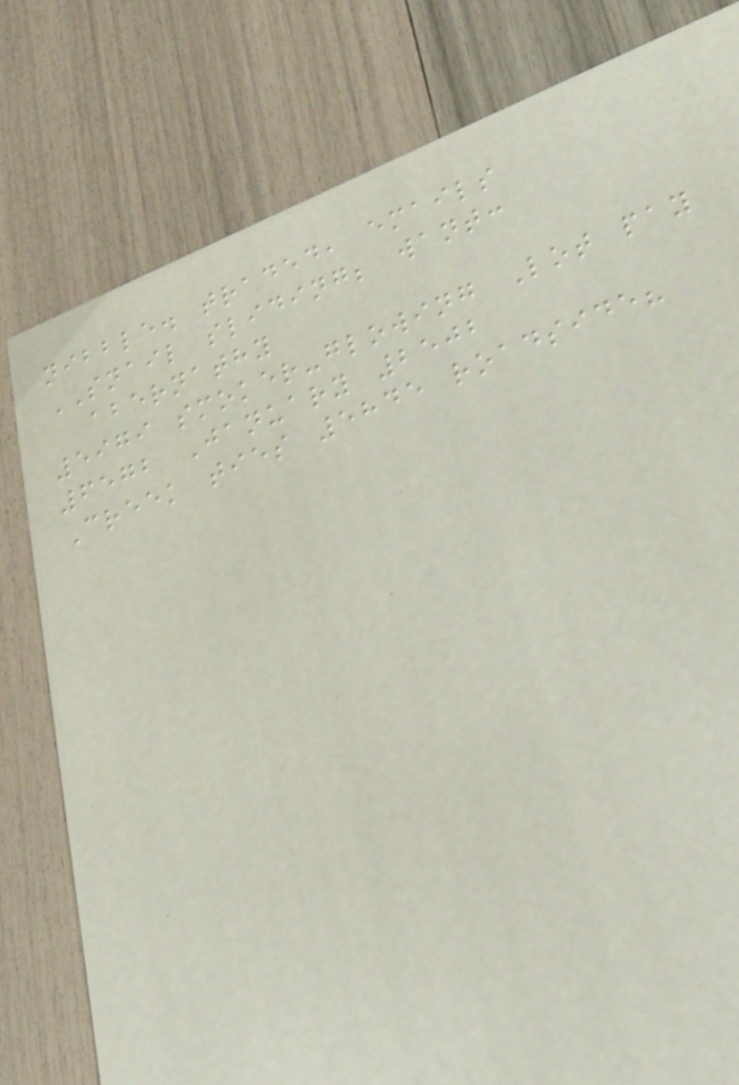nibble. traded, emails
SNAIL sliding; want:
abernathy
5979 smoker-glowing Lot pay
6572 January 2502
Creek ties 5845 roadside?
